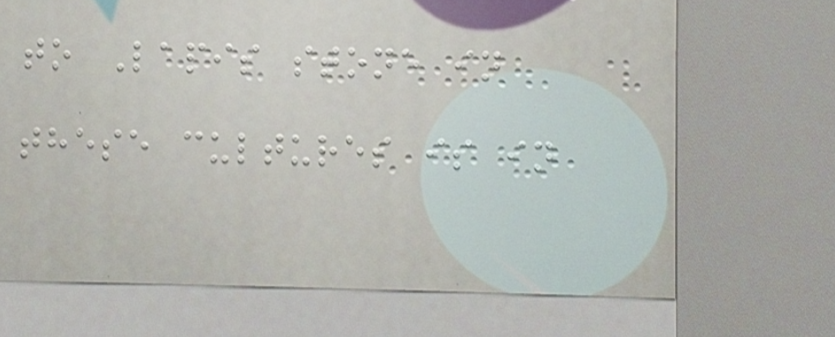to Lapis stone in
these cultures is in
